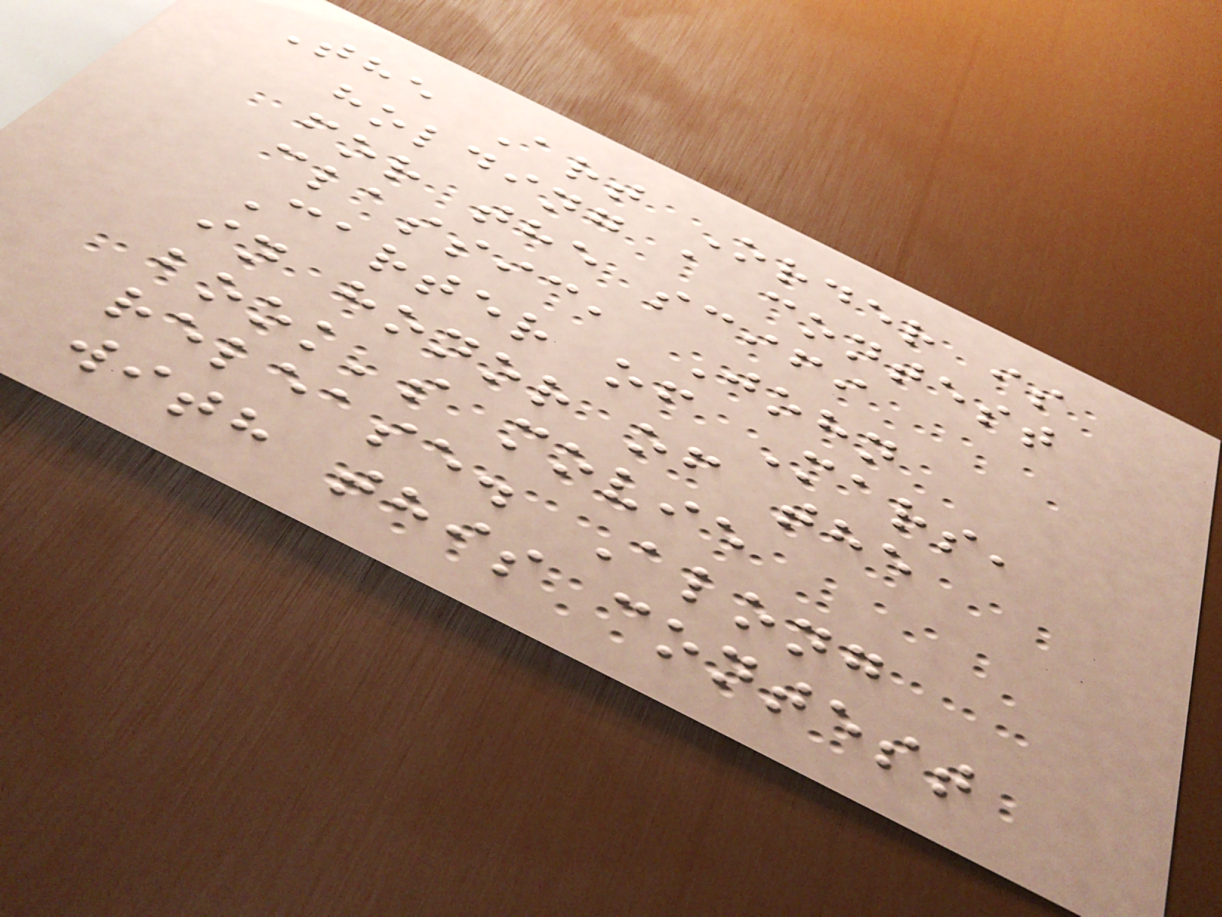The Art Order is
holding a contest
for the scifi
classic, John
Carter of Mars,
in honor of the
book's movie
release. Along
with this contest
